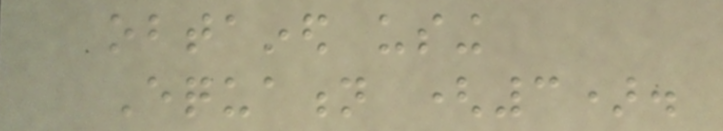obtained using
Equation (3).
